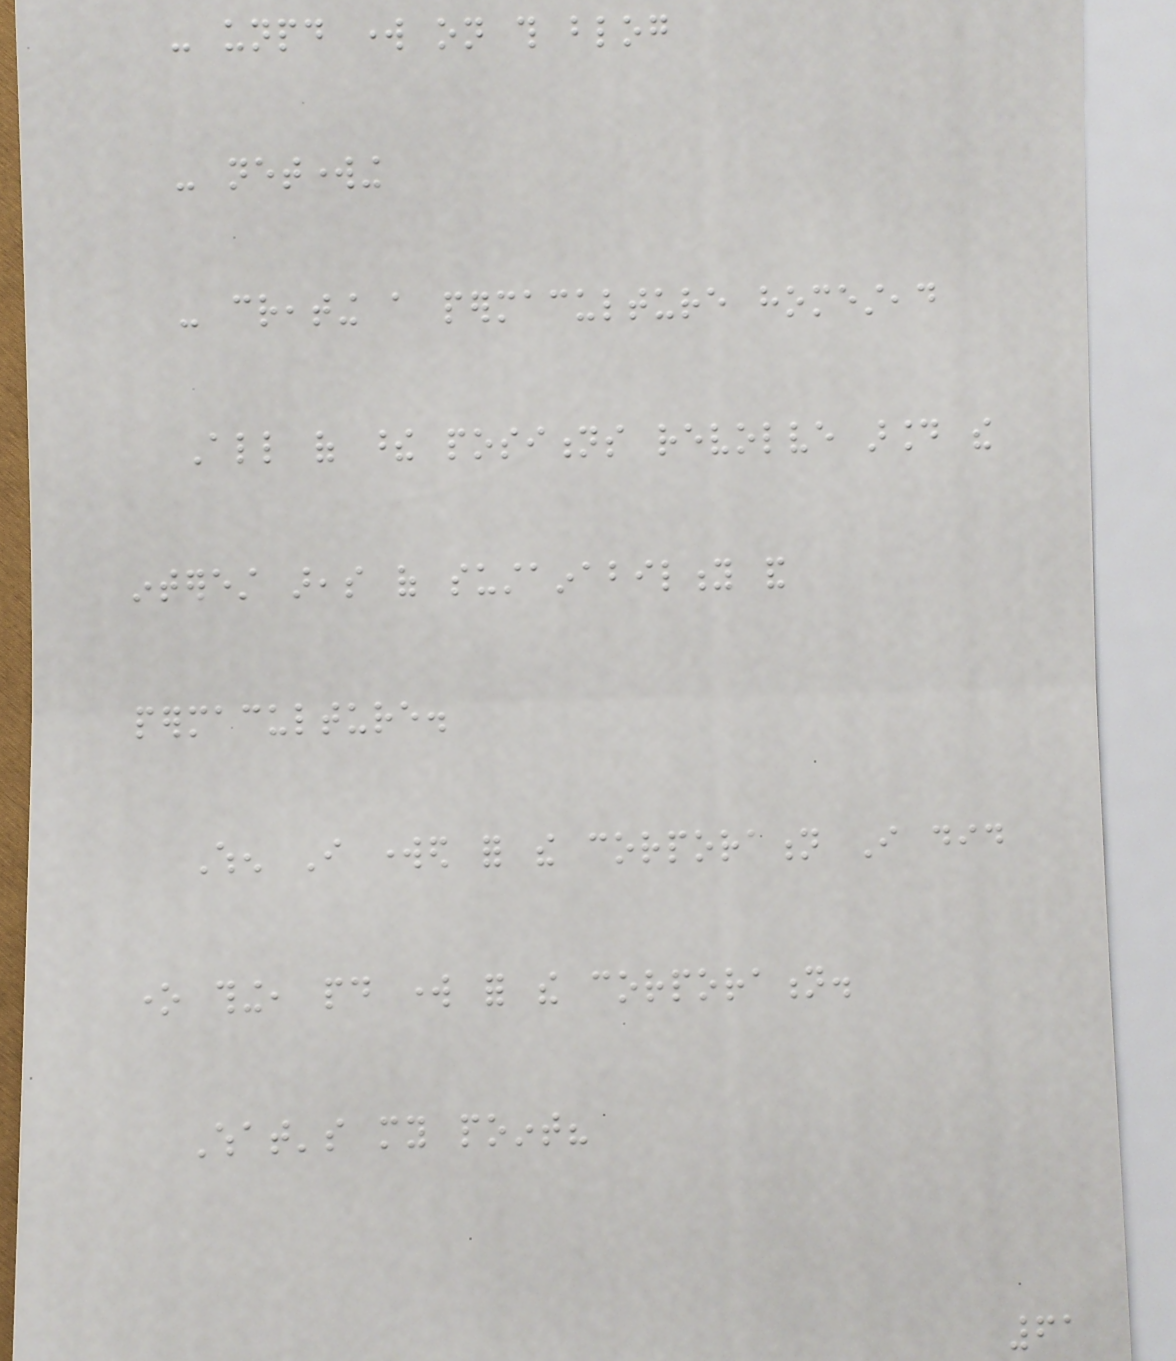- unpaid work on this blog
- networking
- creating a permaculture homestead
All of these positions revolve around the
interest areas of sustainability and
permaculture.
When I worked for the corporation I did
one thing, paid work for the corporation.
What's my point?
61
